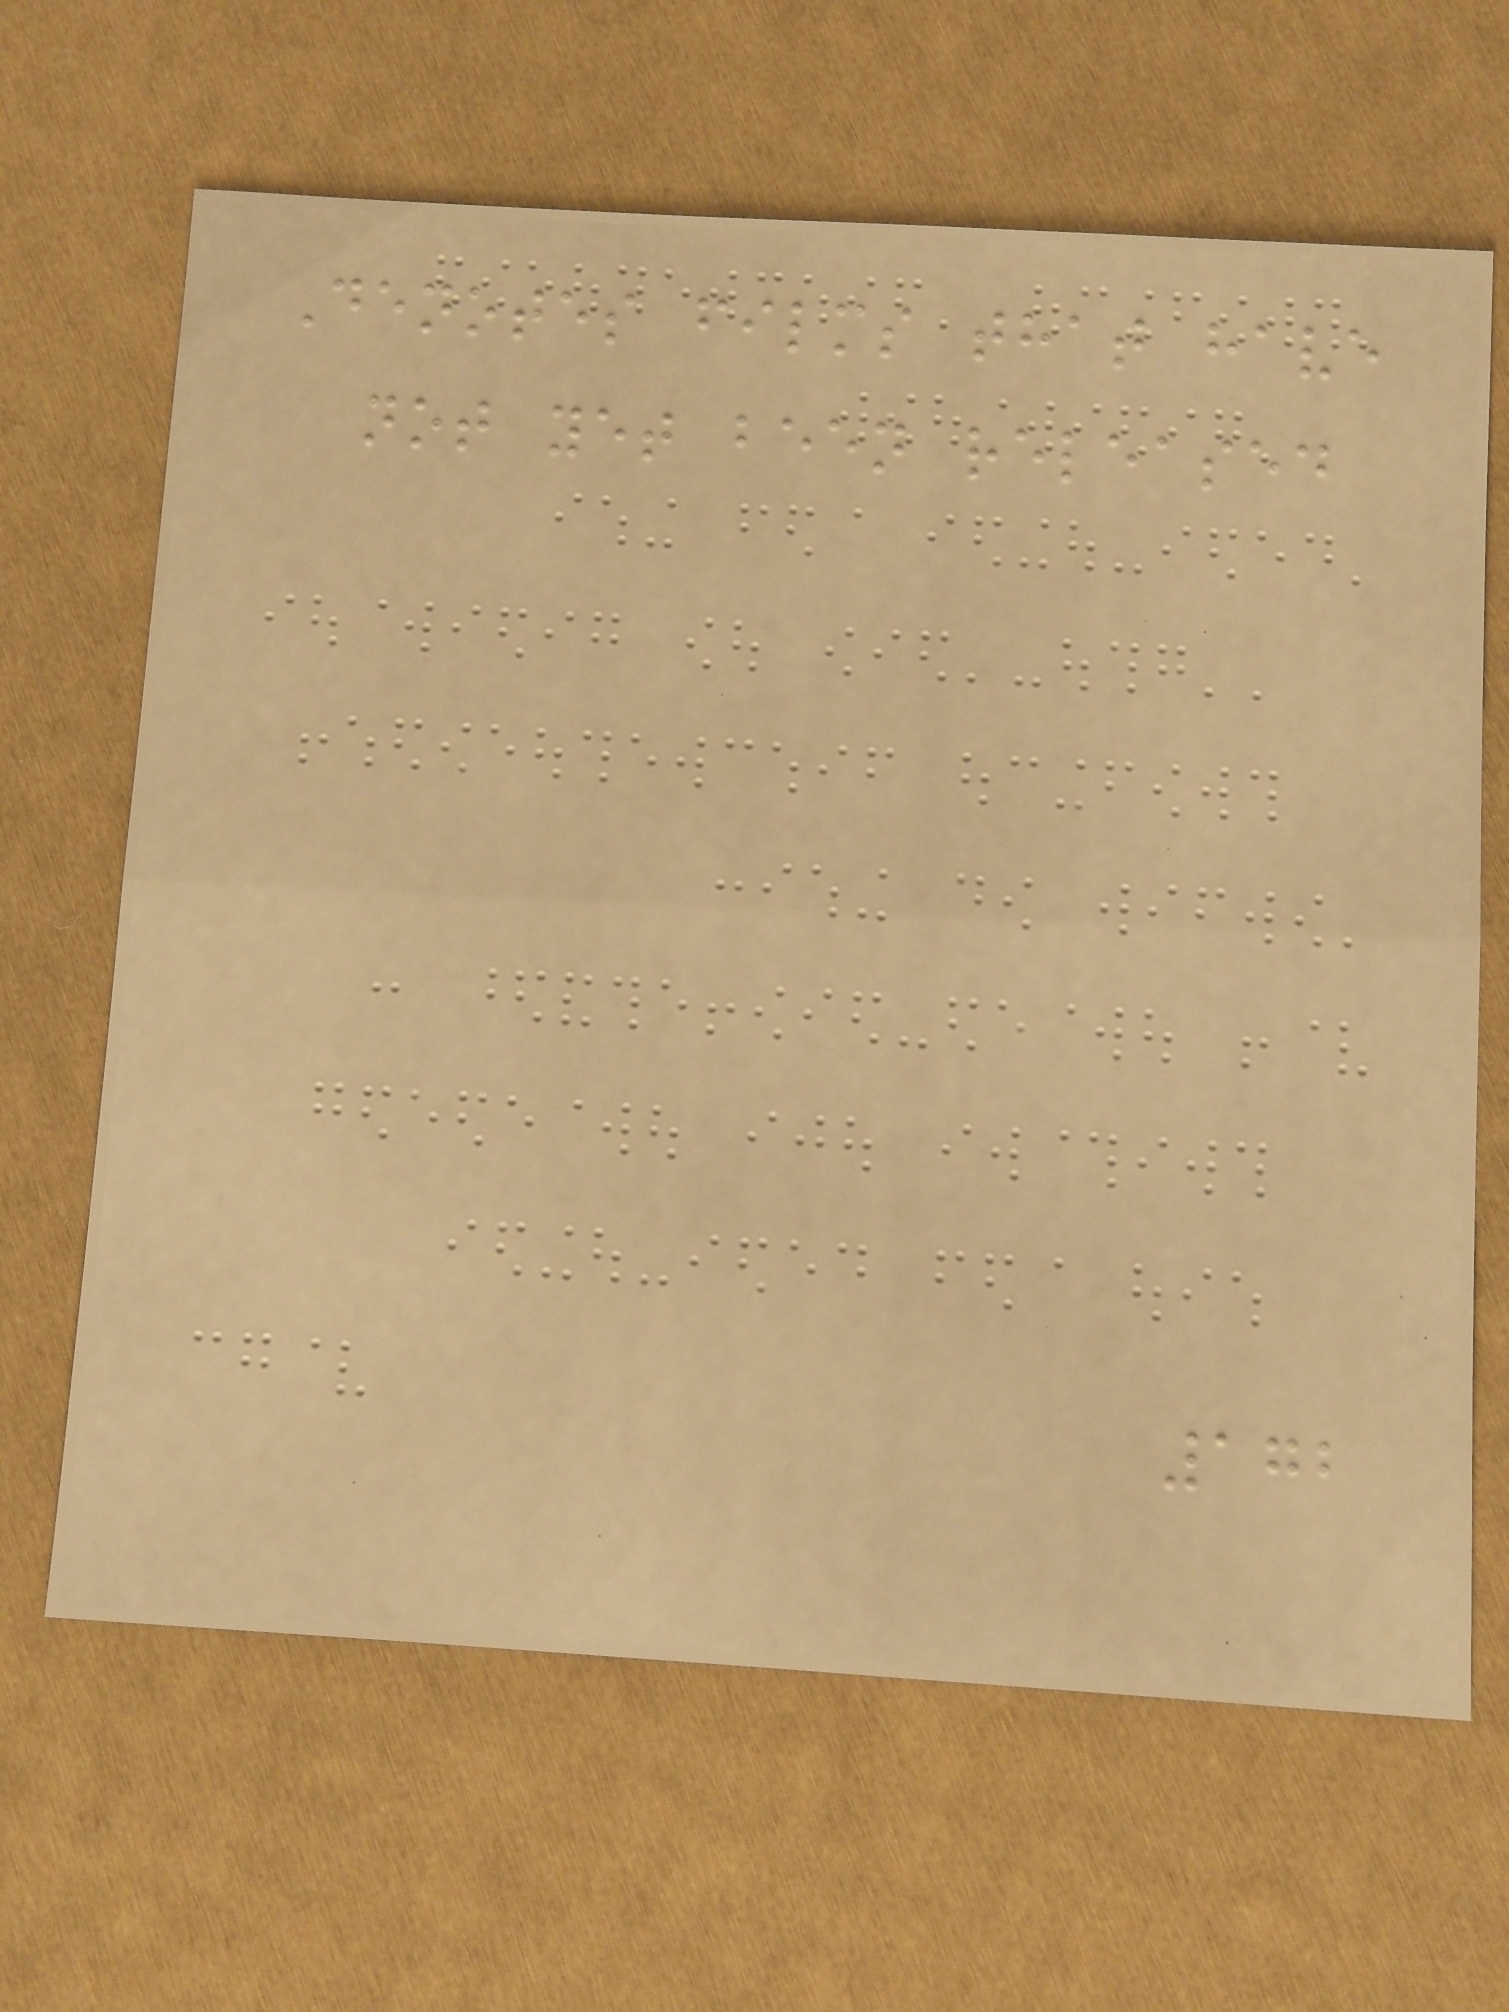Denotes films that have
not yet been released
172
